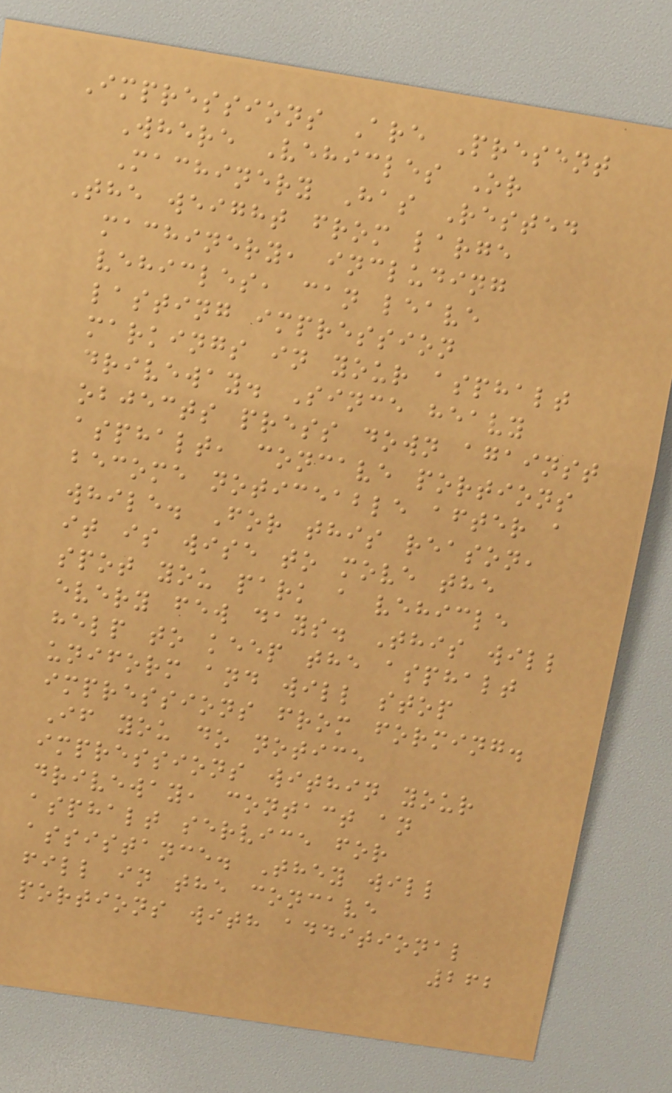Impressions Are Present
Where Vehicles Or
Machinery Has Rested
The weight from large
machinery, including
vehicles, can leave
lasting impression
markings in your asphalt
driveway. Since heavy
objects press down against
asphalt, concave portions
become noticeable after a
while. For this reason,
it is wise to move the
spot you park a vehicle
every few days. This will
help to keep the asphalt
uniform and will stop
impressions from forming.
If you do notice
impressions within your
driveway, contact an
asphalt service for
assistance. They will
fill in the concave
portions with additional
262
